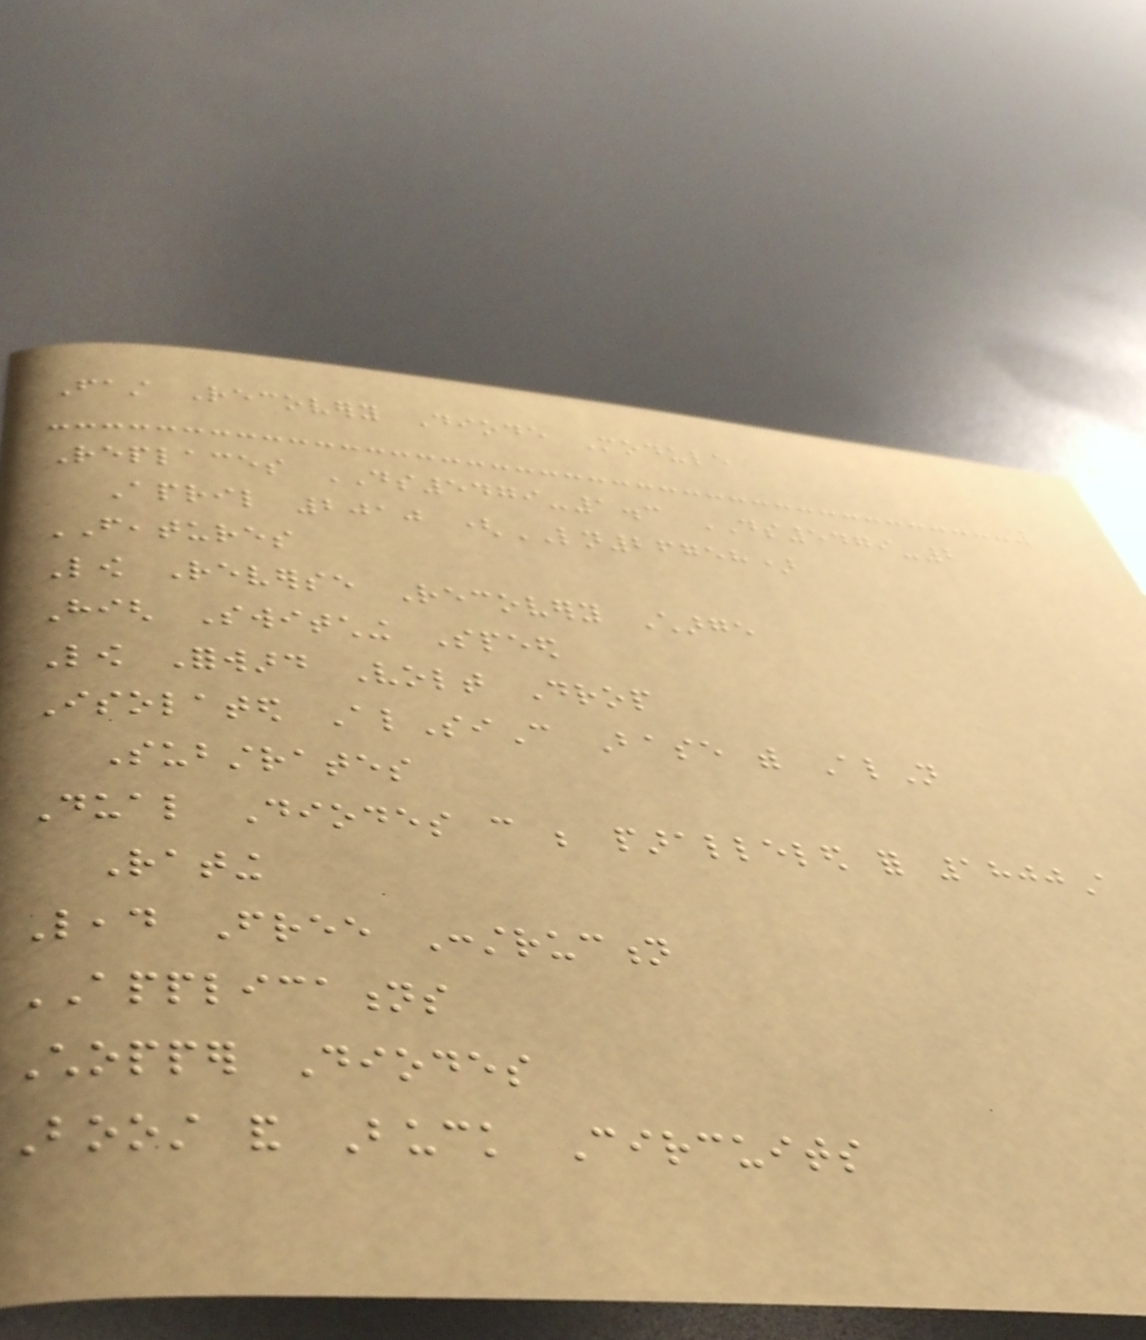Fast Recovery Diode Module
Replaces DS5479-1.3 DS5479-2
April 2010 (LN26758)
FEATURES
Low Reverse Recovery Charge
High Switching Speed
Low Forward Volt Drop
Isolated AlSiC Base with AlN
Substrates
Dual Diodes can be paralleled for 1800A
Rating
Lead Free Construction
APPLICATIONS
Chopper Diodes
Boost and Buck Circuits
